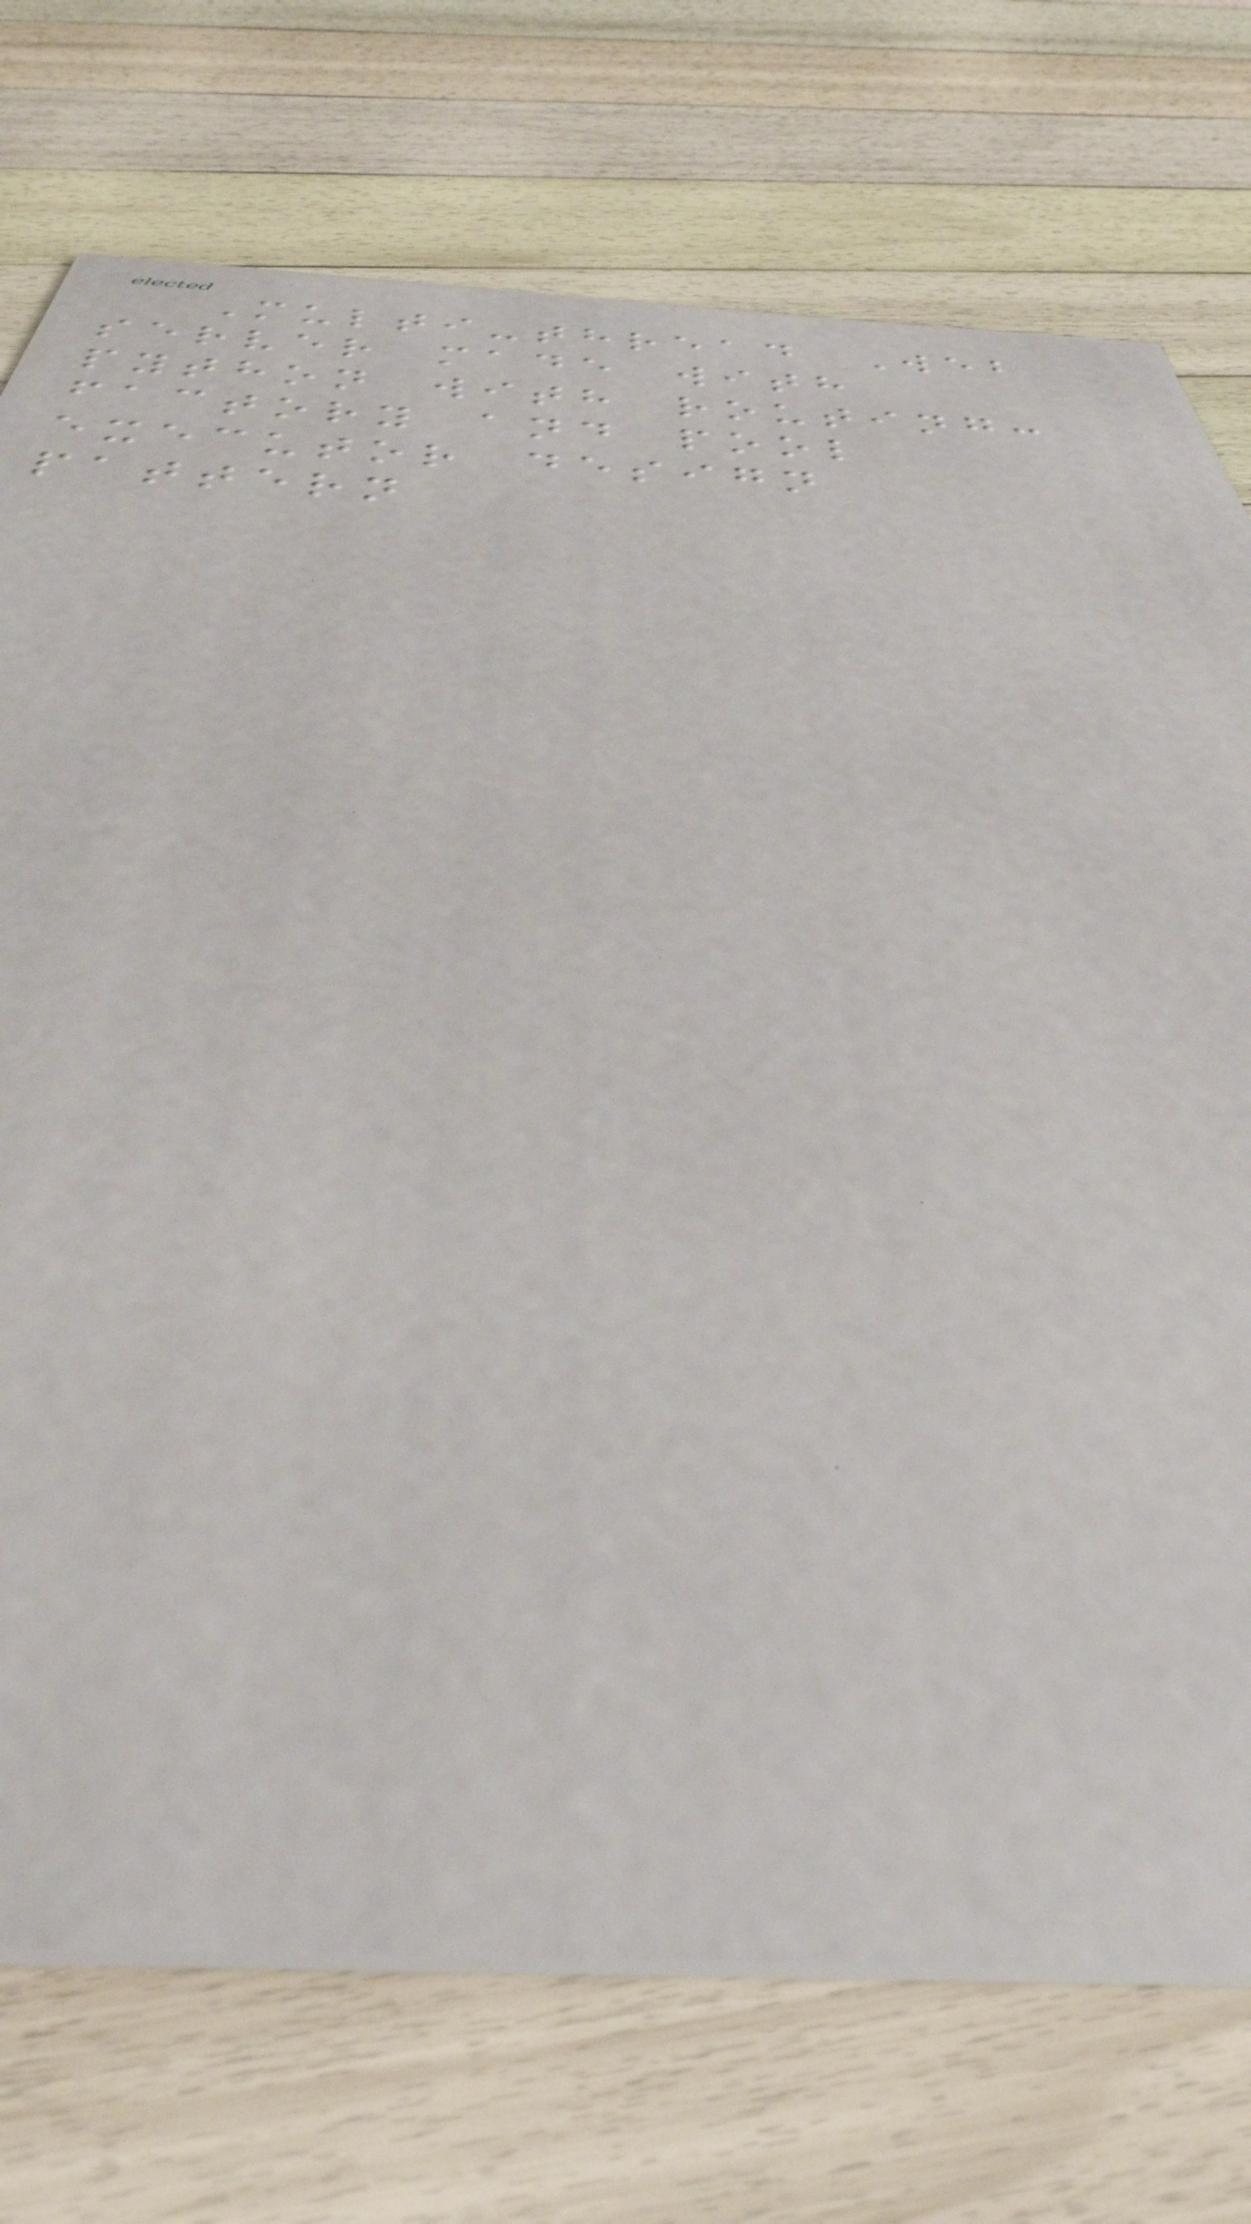Multi-thread Web
server made with
python with routing:
factory and pool
executor design
pattern
